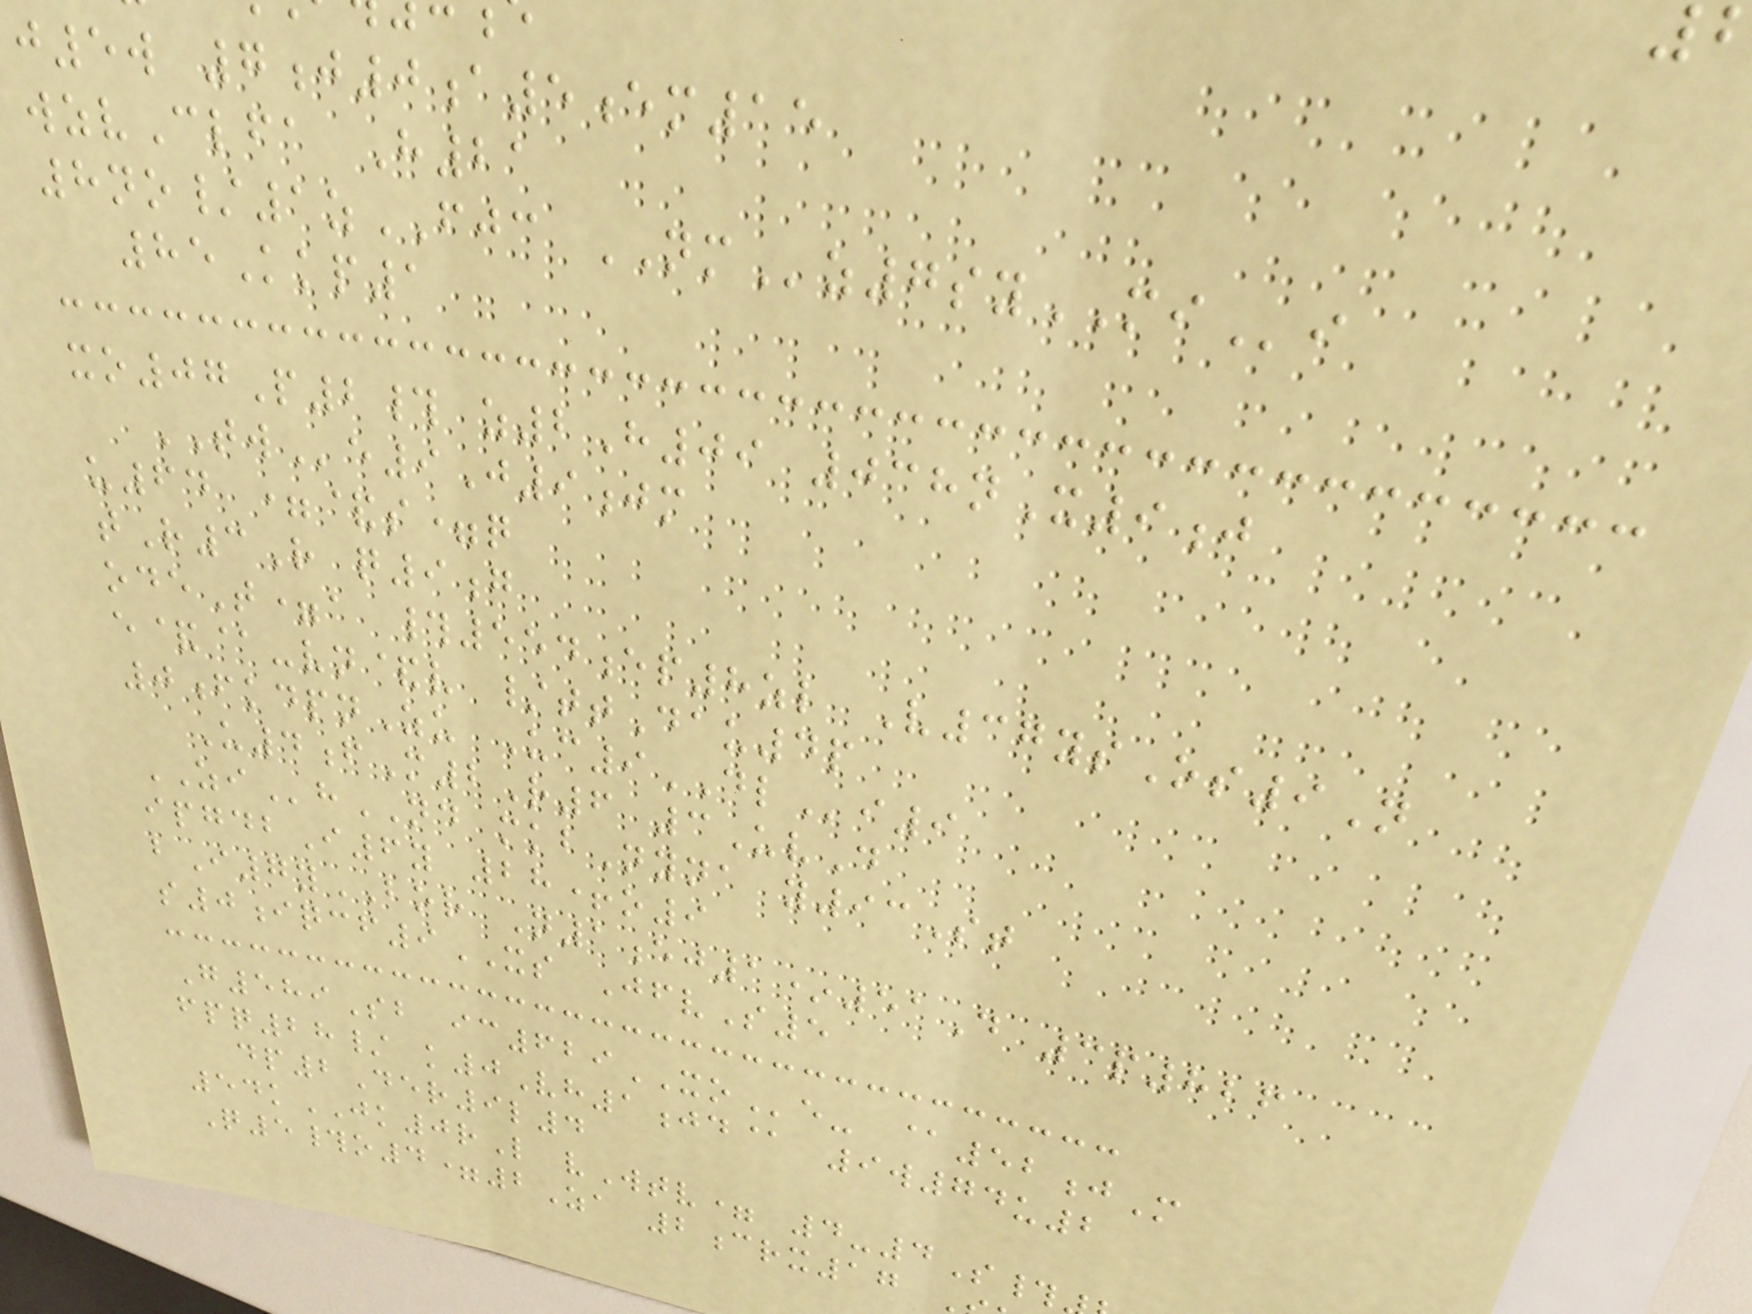j5w 7j0a5em15
wzvClfa H21
8no/1zFJC NMz7syMIi
85Kkp1
xo07P2# z2H09 038nX9j
TWe9J9jm
u64 =&s=q
tR3R q9g
odeT=a #554ep8zl V37ysOs9N
e&@-vn&v /ttDau4p
0fkdpnZu Uc9DLi9
U4fM2R6 3UvD
ZIhND mkbNyna y93St
ipgdbI6y 28+o9
bI7yBOR N1ej1*51D 3p826
s0iqcf9XS JfvS5
G589Sb ic629XOe- @52jM
fpq28/ k0Vh1jd@ 9w74u2
dp2Der9l4
54kJK0rL vWtv= 4-4S#
Q5#o4=2Za 2crx17
